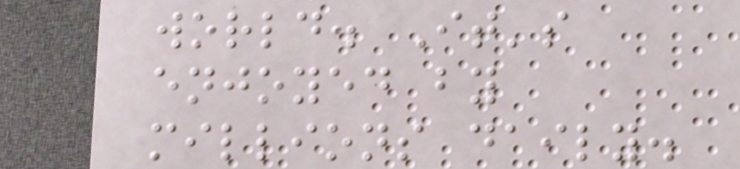world. It's
enjoyed by
millions daily.
